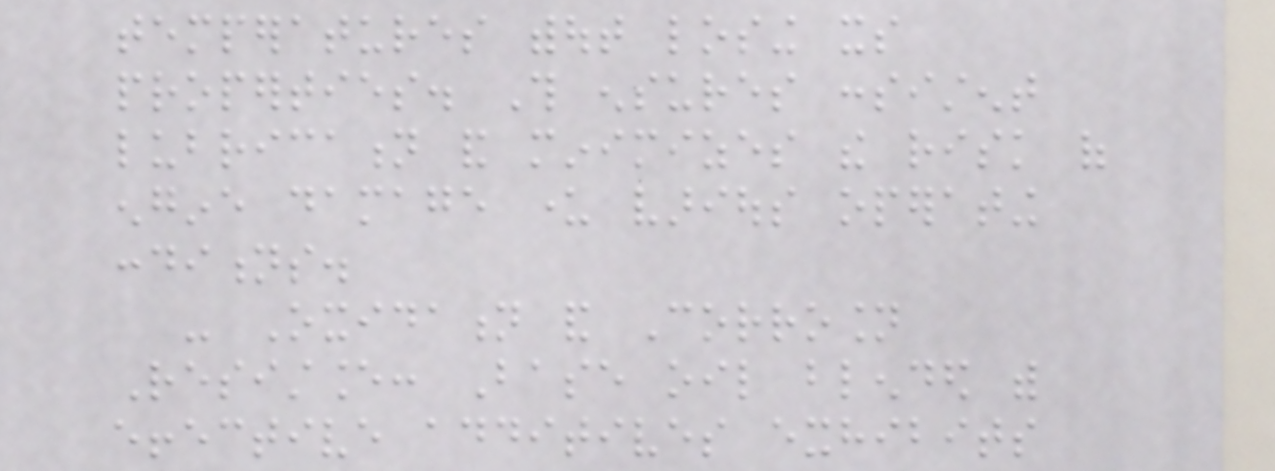temperatures without losing its
properties. This ensures consistent
lubrication and minimizes the risk of
engine damage under various operating
conditions.
- Oxidation and Corrosion
Resistance: Base oil blended with
effective additives exhibits
